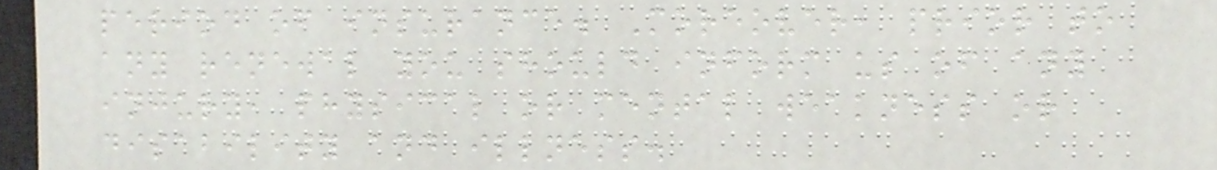period of insurance. Moreover, prior to
any renewal you should inform us of any
injury, physical or mental weakness or
disability and illness.
